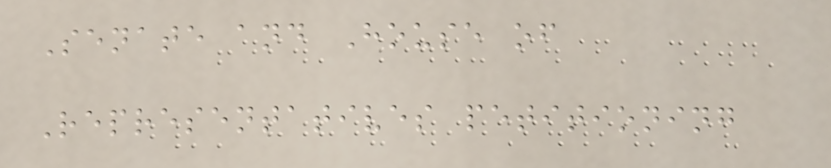Senate and House of
Representatives petitioning
